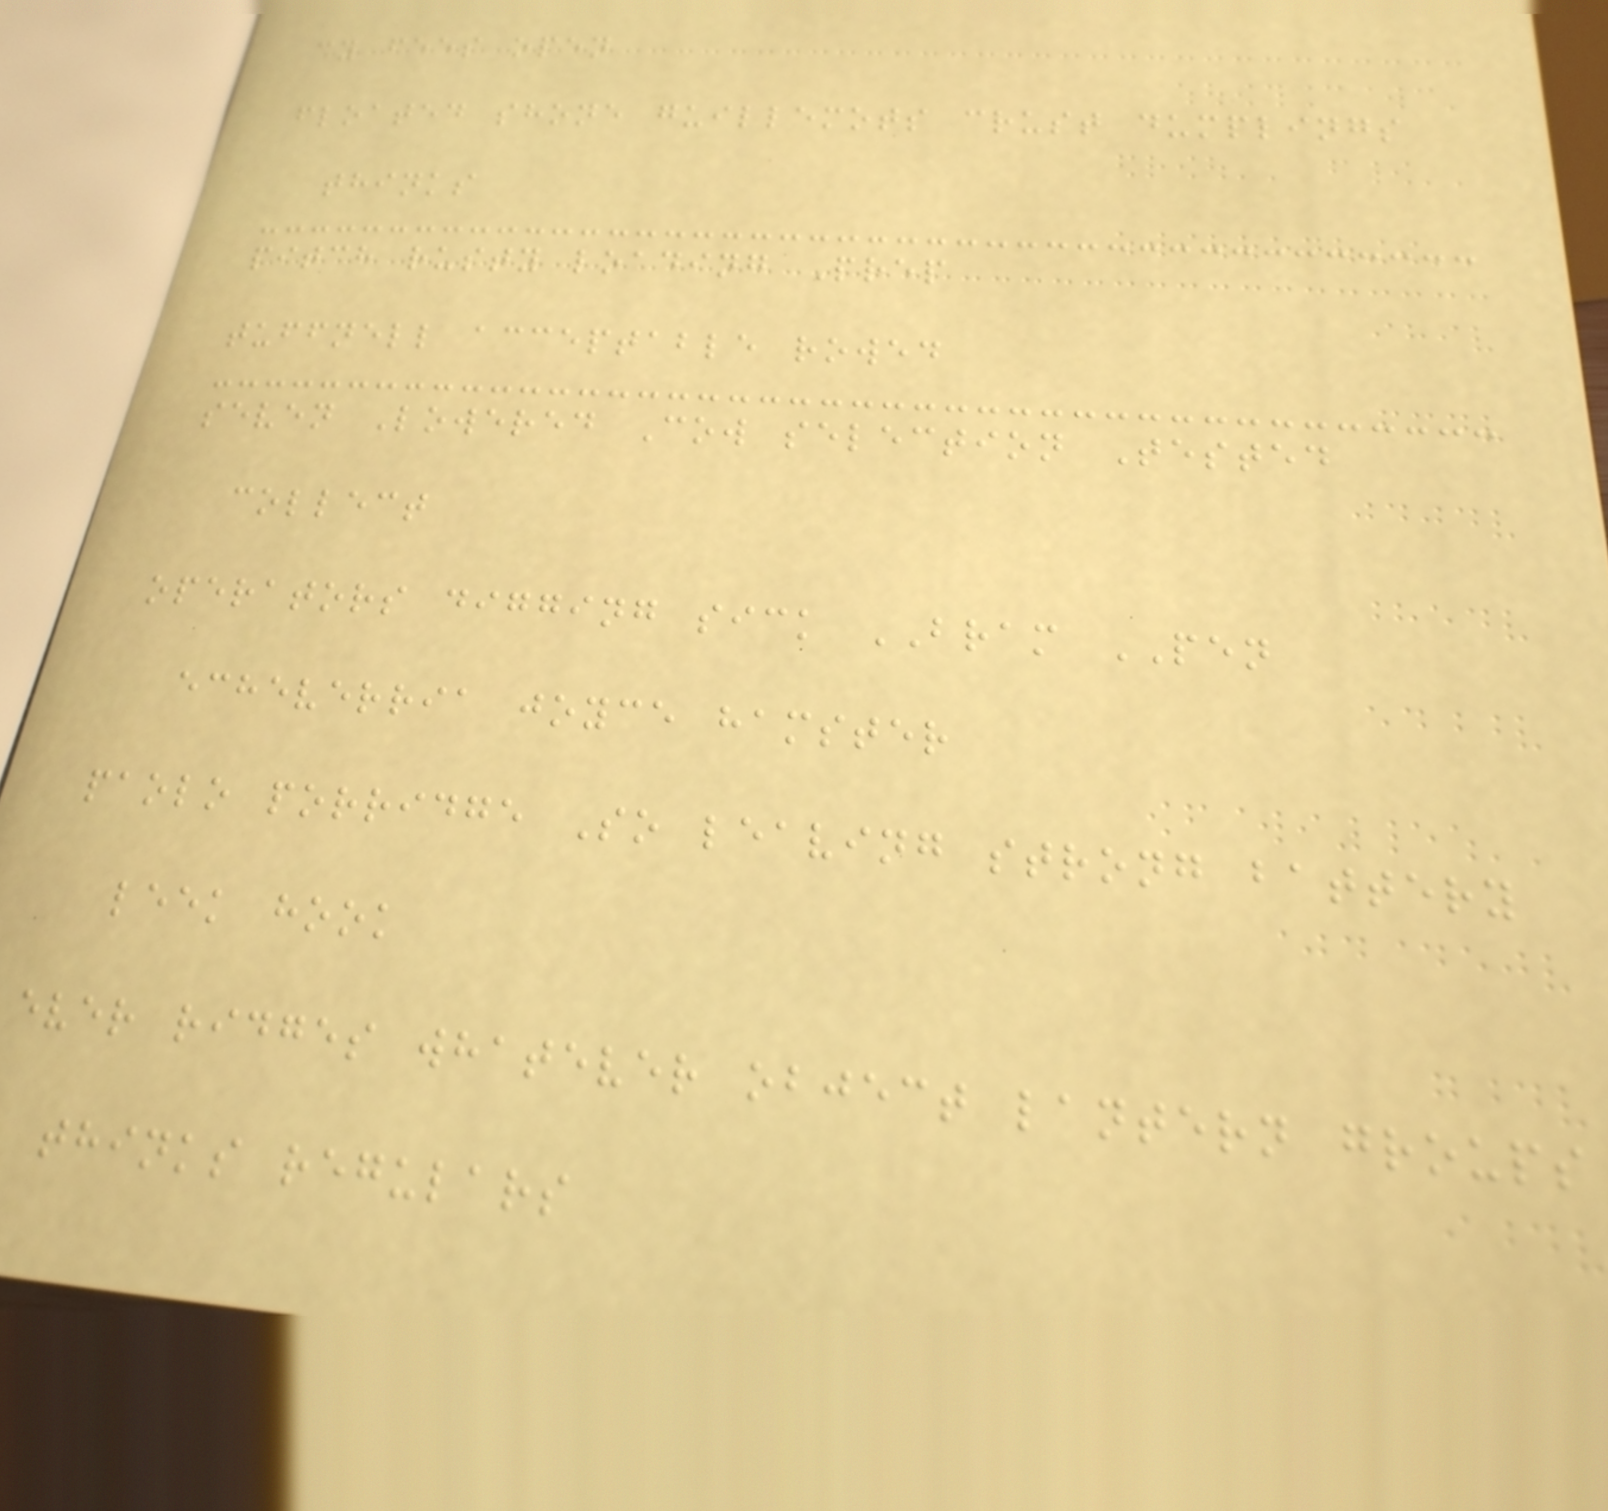cy fees open
floated shone guillemots crust dumplings
thinks
pitch rusty loading Prep
tuffnell acceptable rowed
seven Lowered Cow selection Tested
collect
operators digging sick BRAM PEN
echeverria joyce hamster
paolo porridge So leaving strong battery
leek hook
ever ridges whatever object lantern groups
thinks regulars
